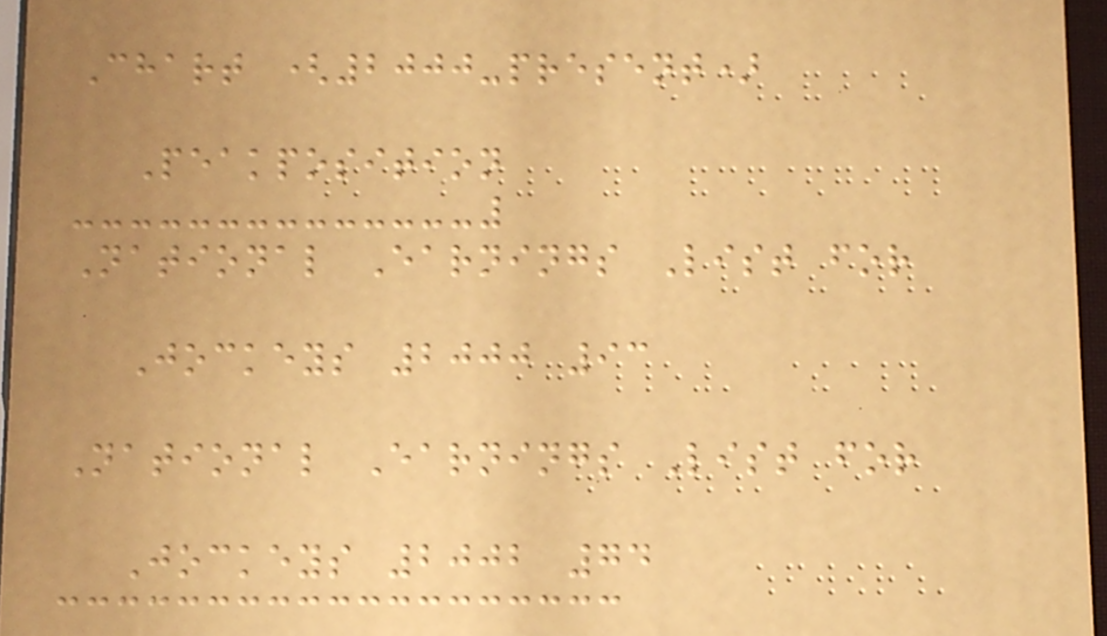Chart (2000-present)
Peakposition
National Earnings List for
Jockeys 2000 93
National Earnings List for
Jockeys 2002 74
